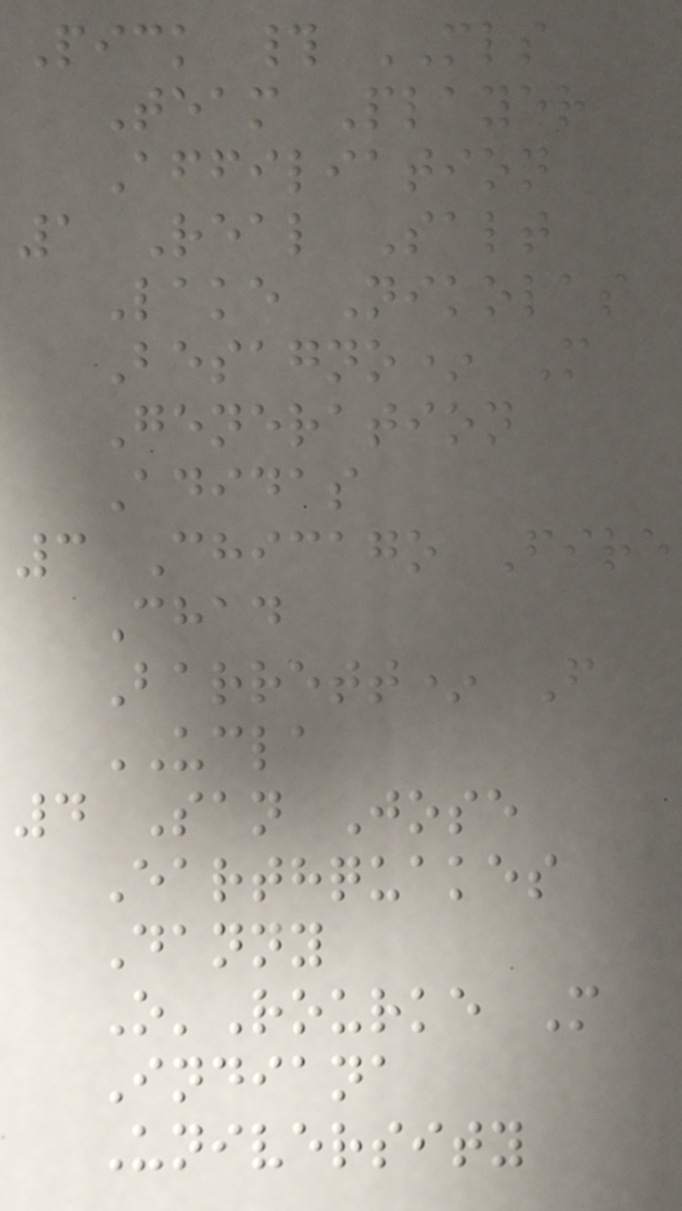Pick # MLS
Team Player
Affiliation
1 Real Salt
Lake Nikolas
Besagno* M
Generation
Adidas
3 Chicago Fire
Chad
Barrett* F
UCLA
4 San Jose
Earthquakes
Danny
O'Rourke M
Indiana
University
